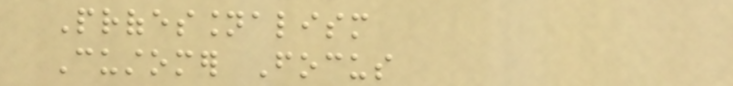Professionalism
Customer Focus
